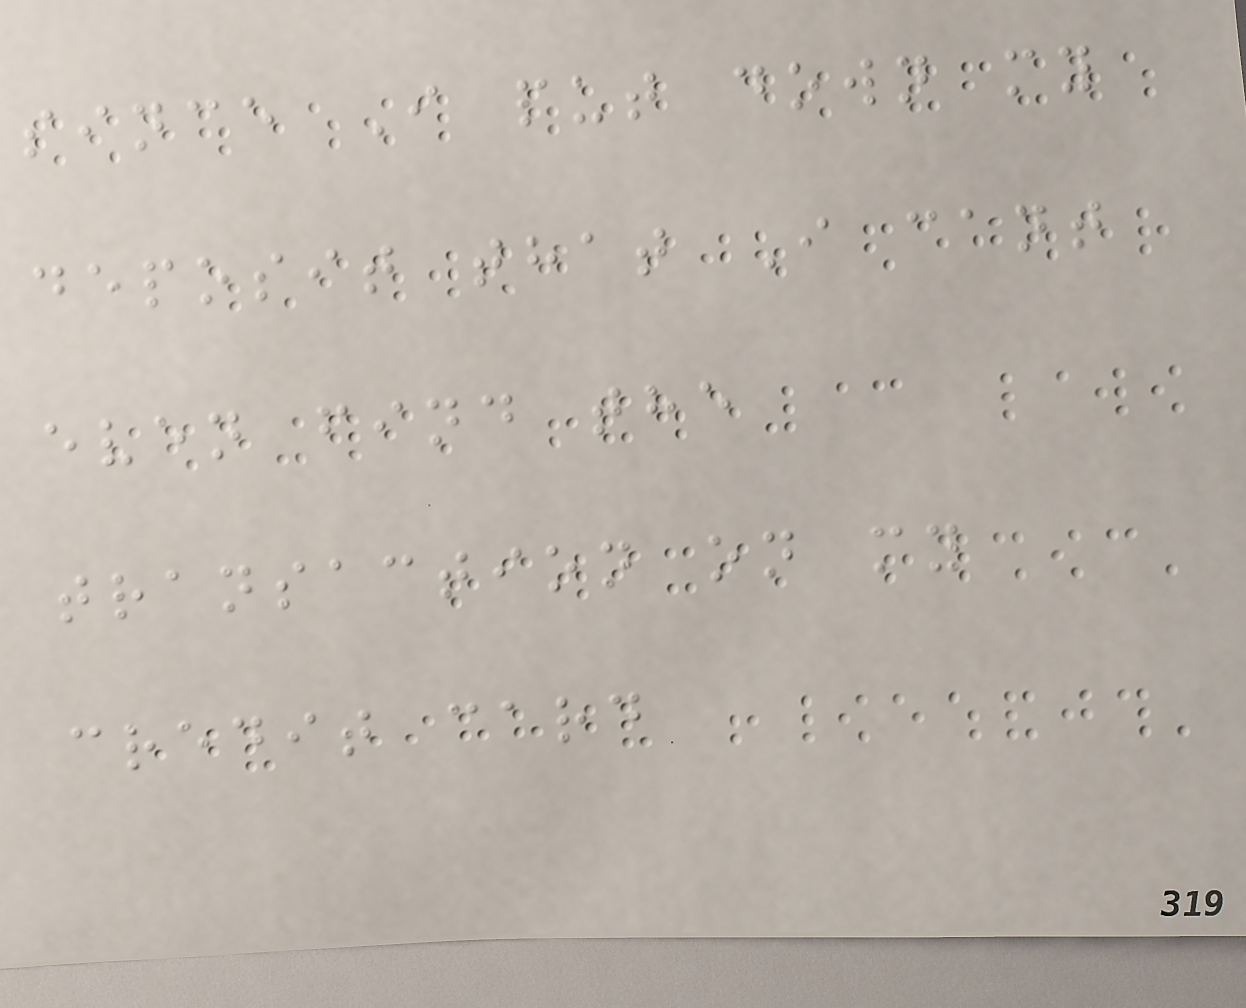since I put down my
deposit that I cant
even find the
transaction on my
credit card
